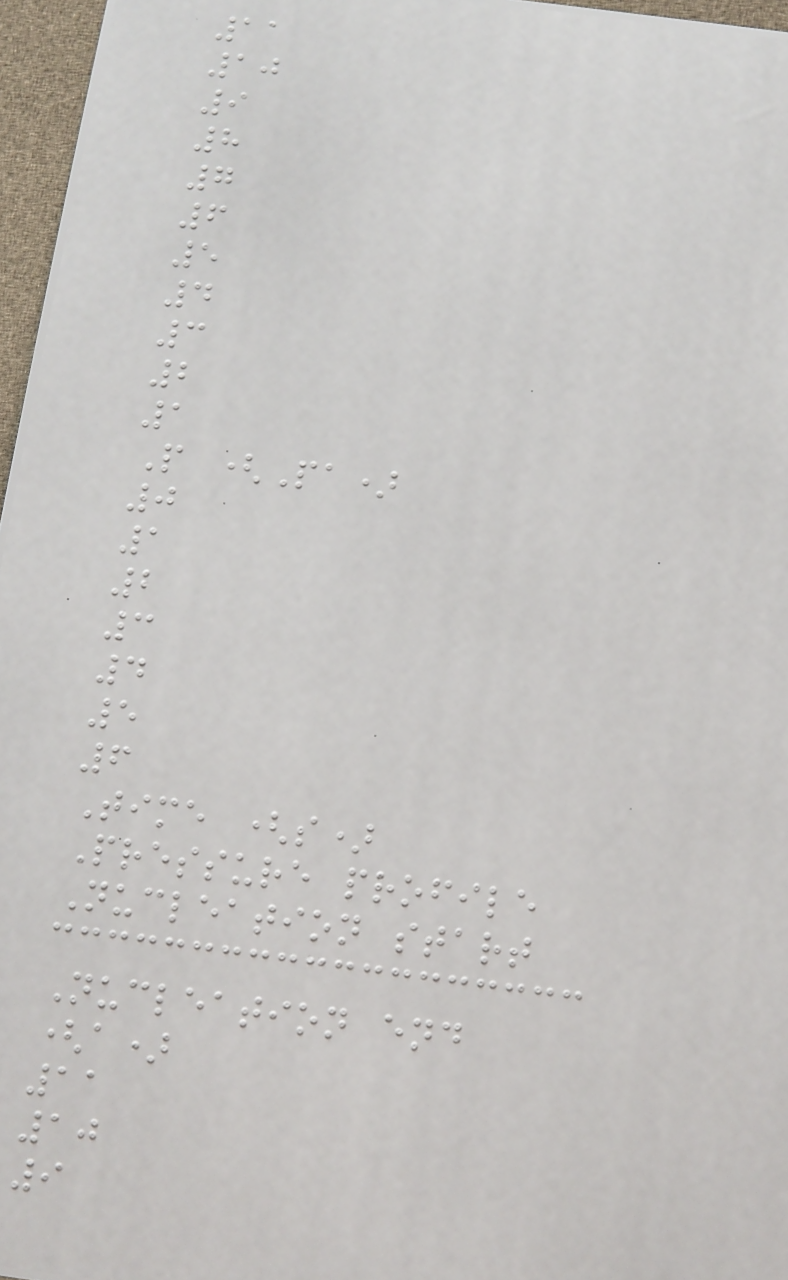11
10
9
8
7
6
5
4
3
2
1
P (Pa)
0
1
2
3
4
5
6
Time (s)
Pressure profile
Nucleation start
Nucleation end
(a)
11
10
9
